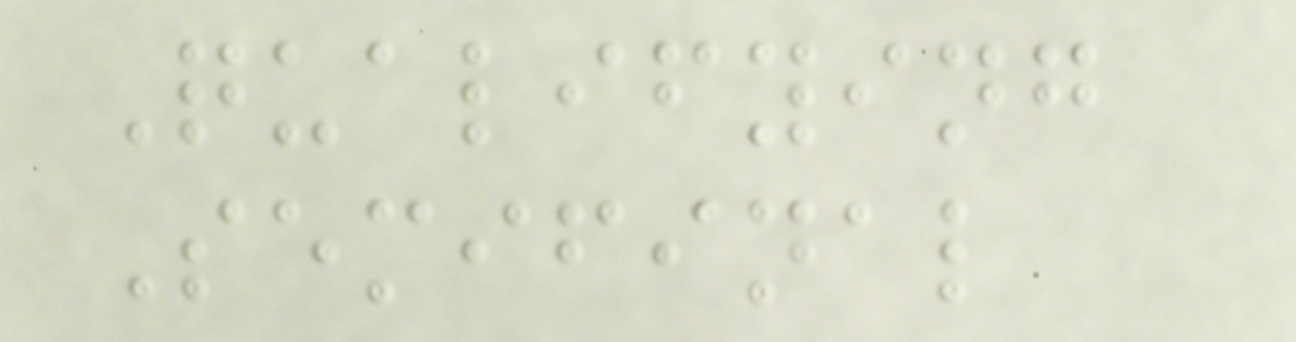Qualifying
Semifinal
